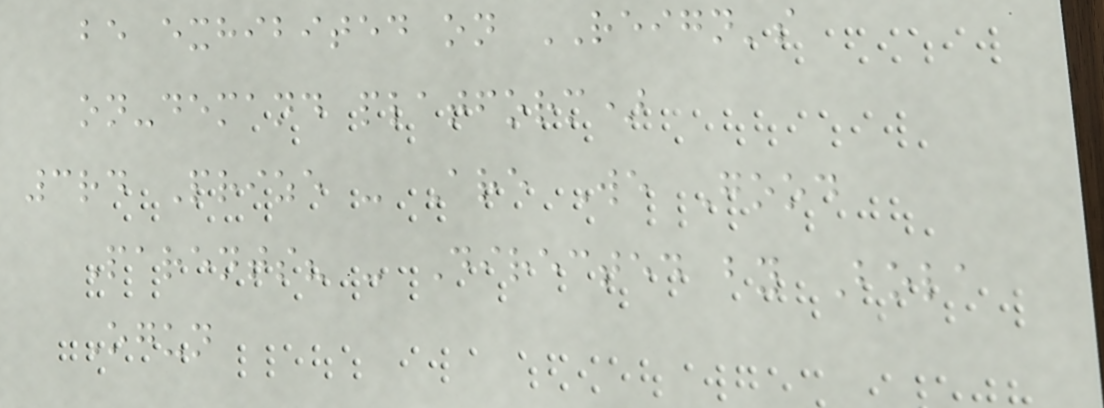be exhibited on REIGN's
on-demand platform)
3rd Prize - Are We Good
Parents? - Directed by Bola
Ogun
